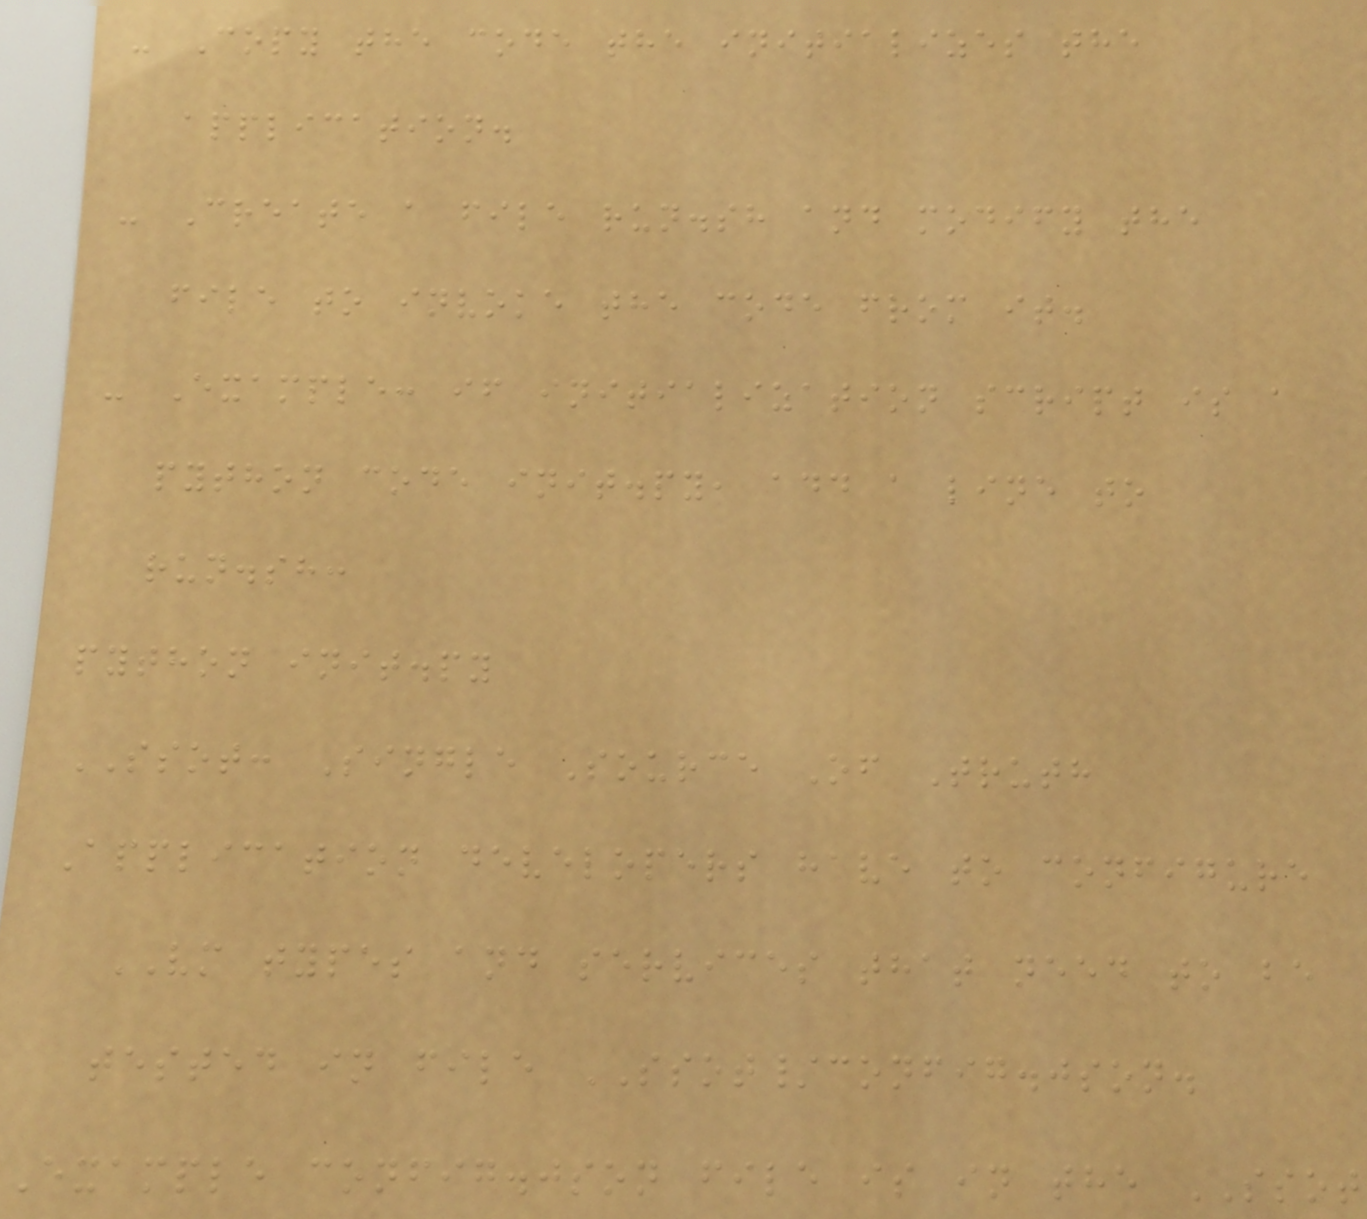- Copy the code the initializes the
application.
- Create a file run.sh and modify the
file to invoke the code from it.
- Example: if initialization script is a
python code init.py, add a line to
run.sh:
python init.py
SSOT: Single Source Of Truth
Application developers have to configure
VM types and services that need to be
tested in file SSOT/config.json.
Example config.json file is in the SSOT
